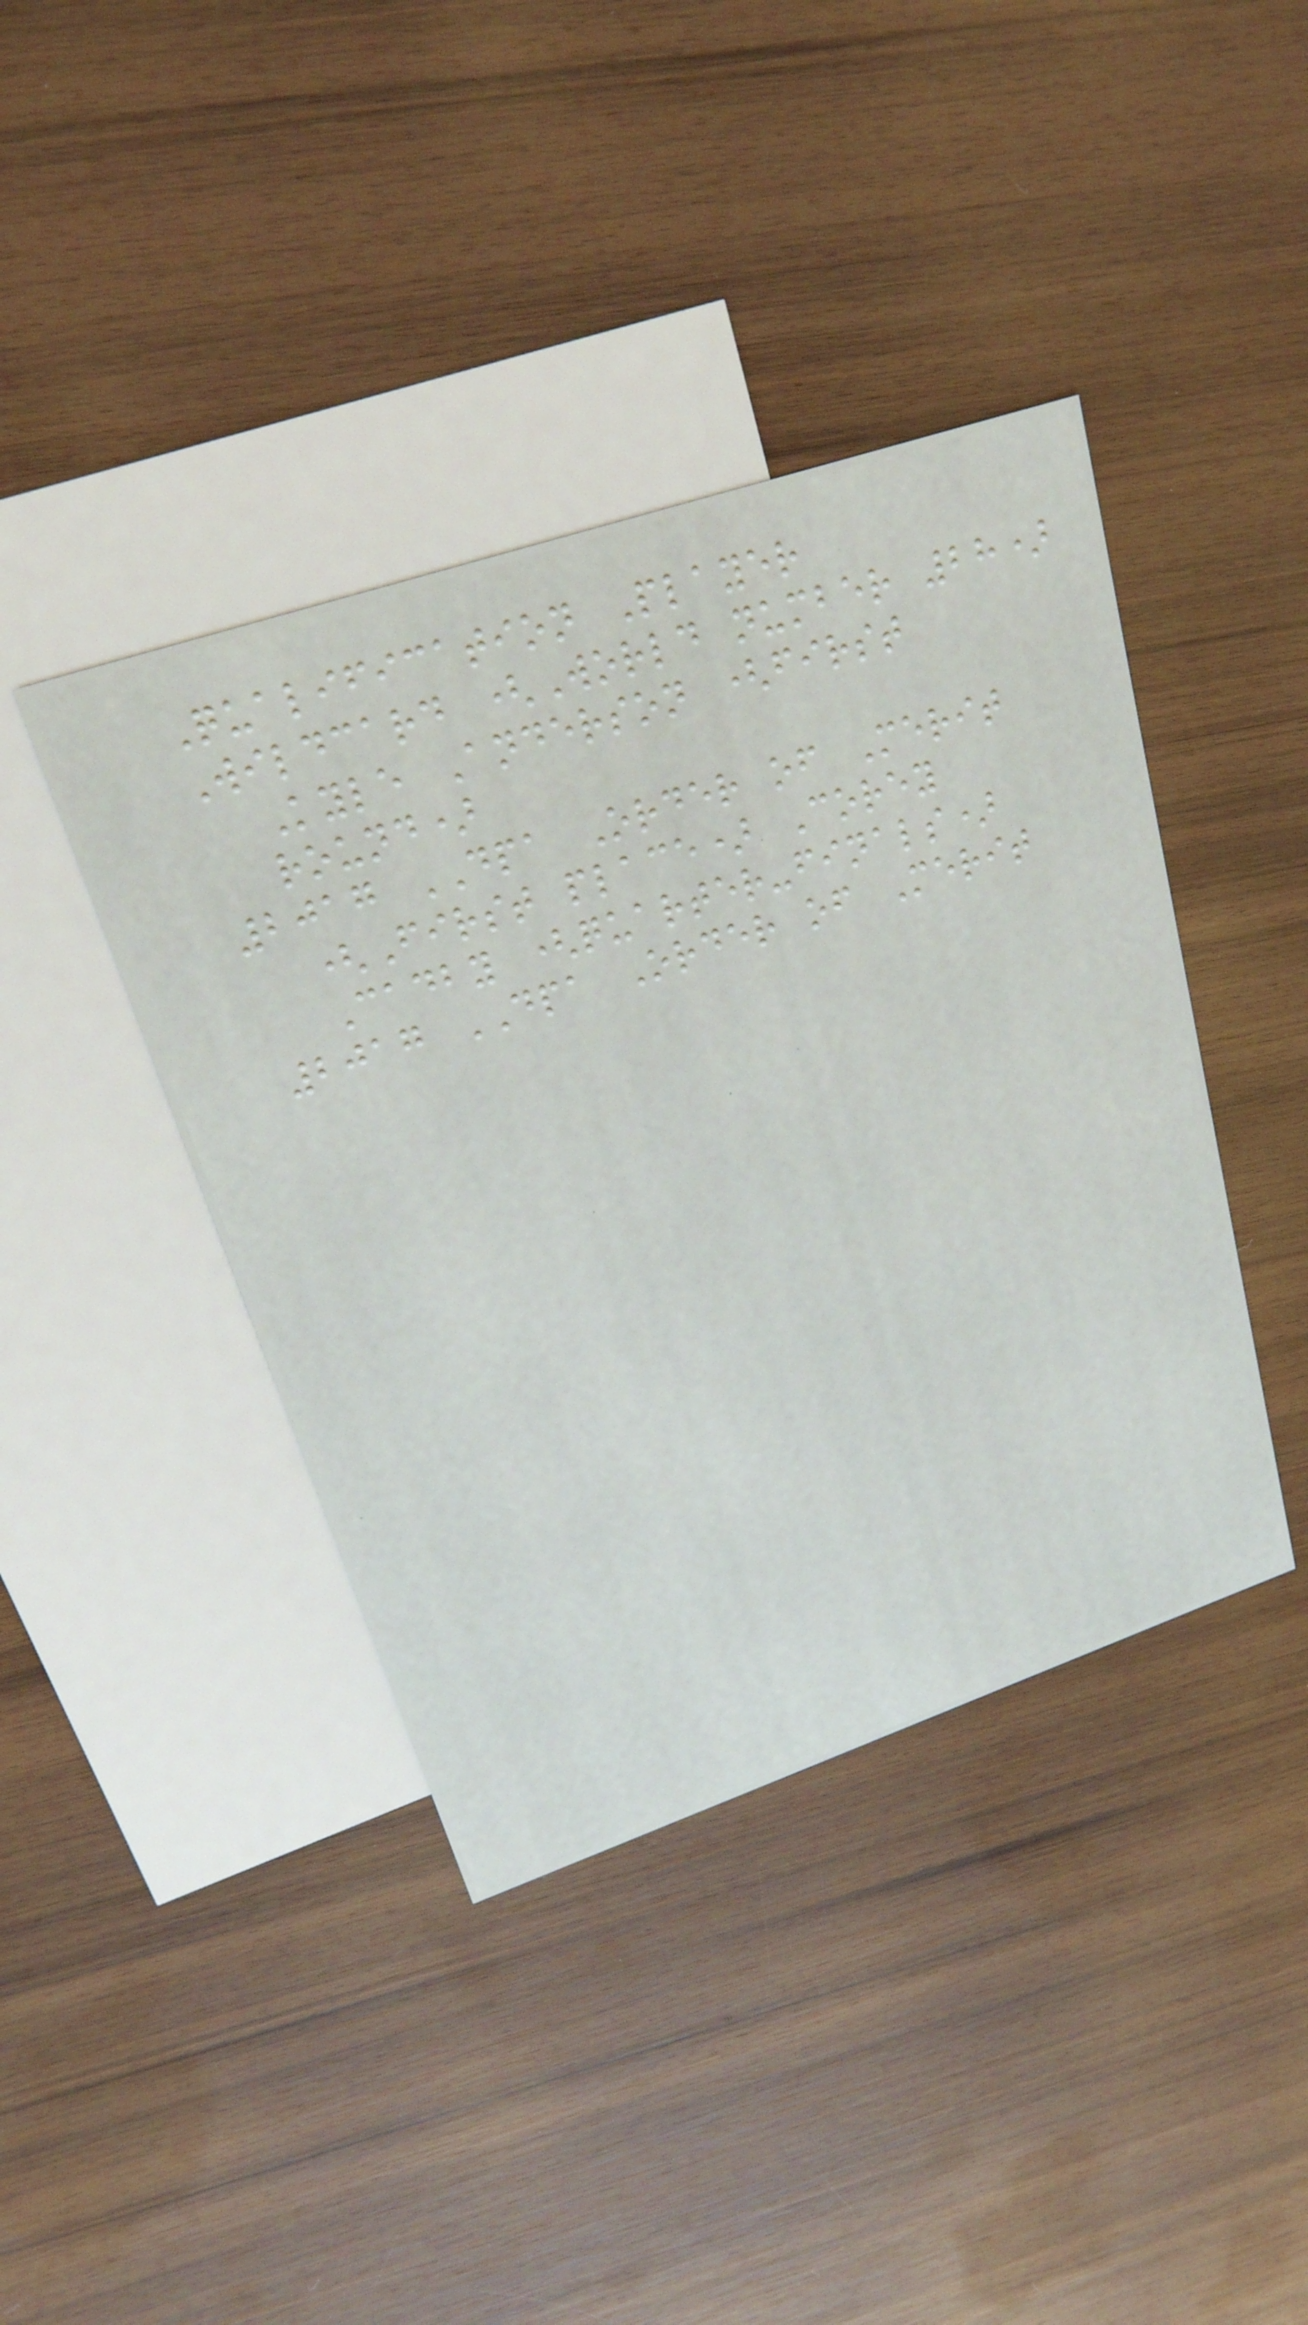Qualification Player
Wildcard (World number 28)
Kyle Anderson (first
round)
2017 DPA Order of Merit
(First place) Corey
Cadby (quarter-finals)
2017 DPA Order of Merit
